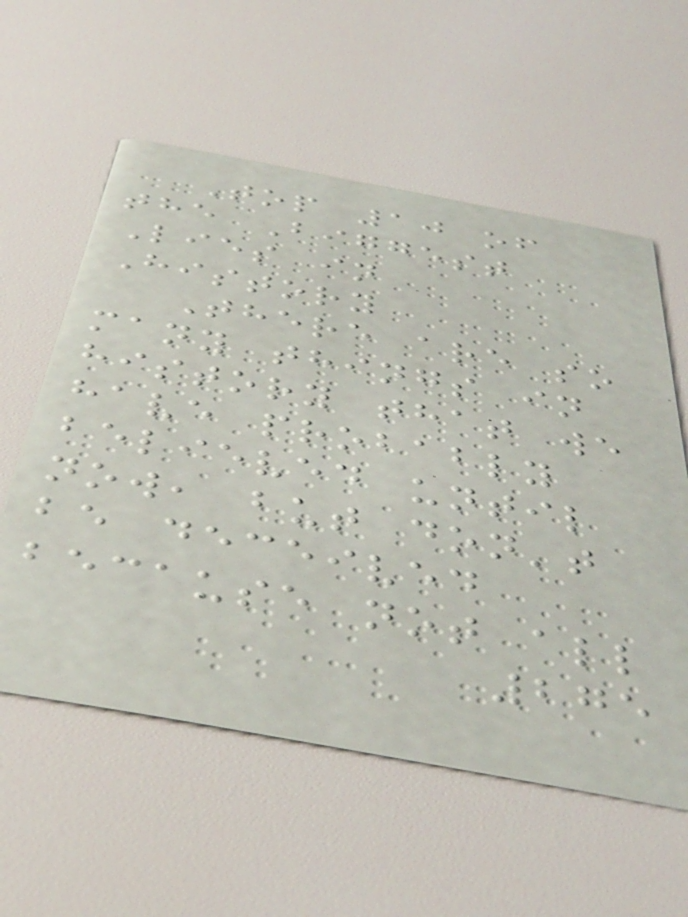Top 10 of
the Biggest
Lies in
History
There are so
many things in
history that we
have probably
believed until
now, but don't
be deceived
because not all
275
